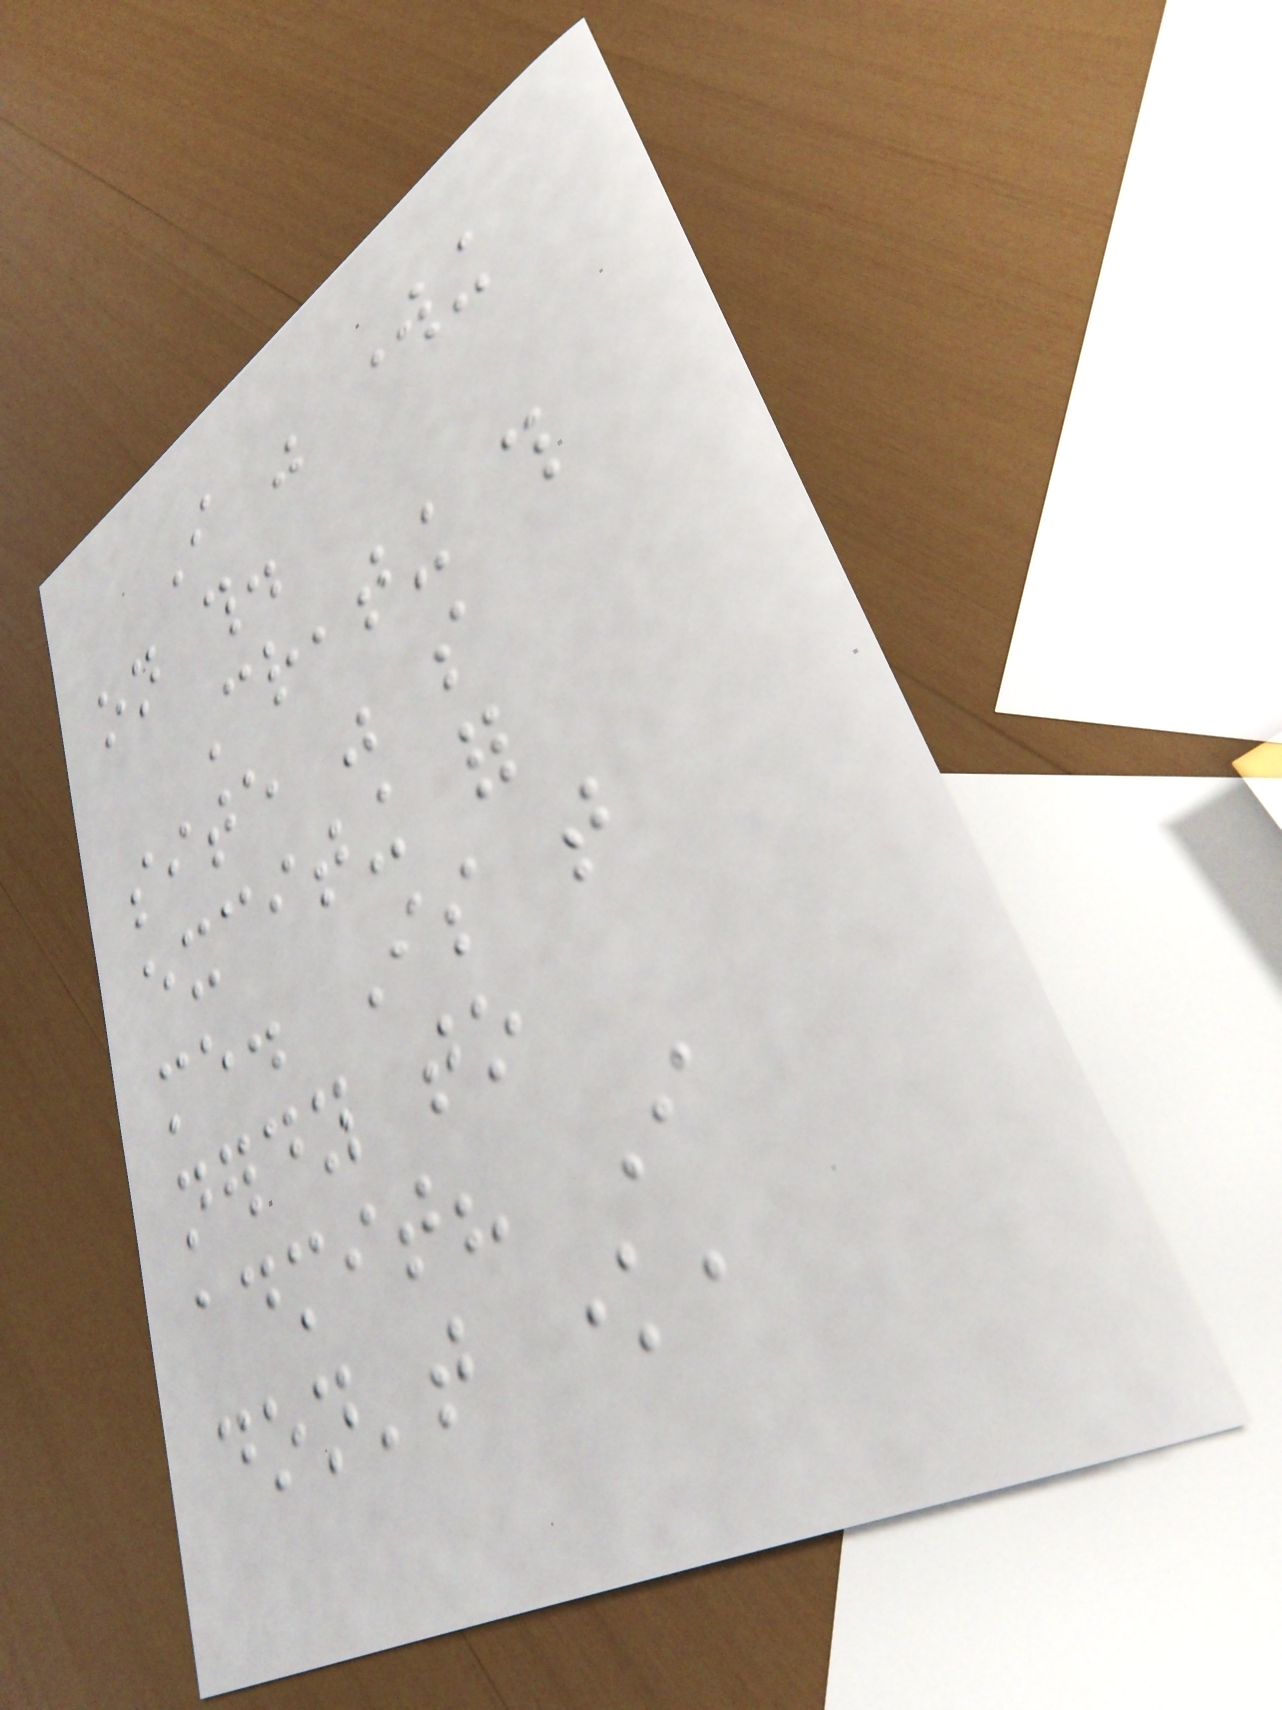I was working
on this.
Creating this
site was so
exciting for
me. Is that
nerdy to
admit? I
don't know,
